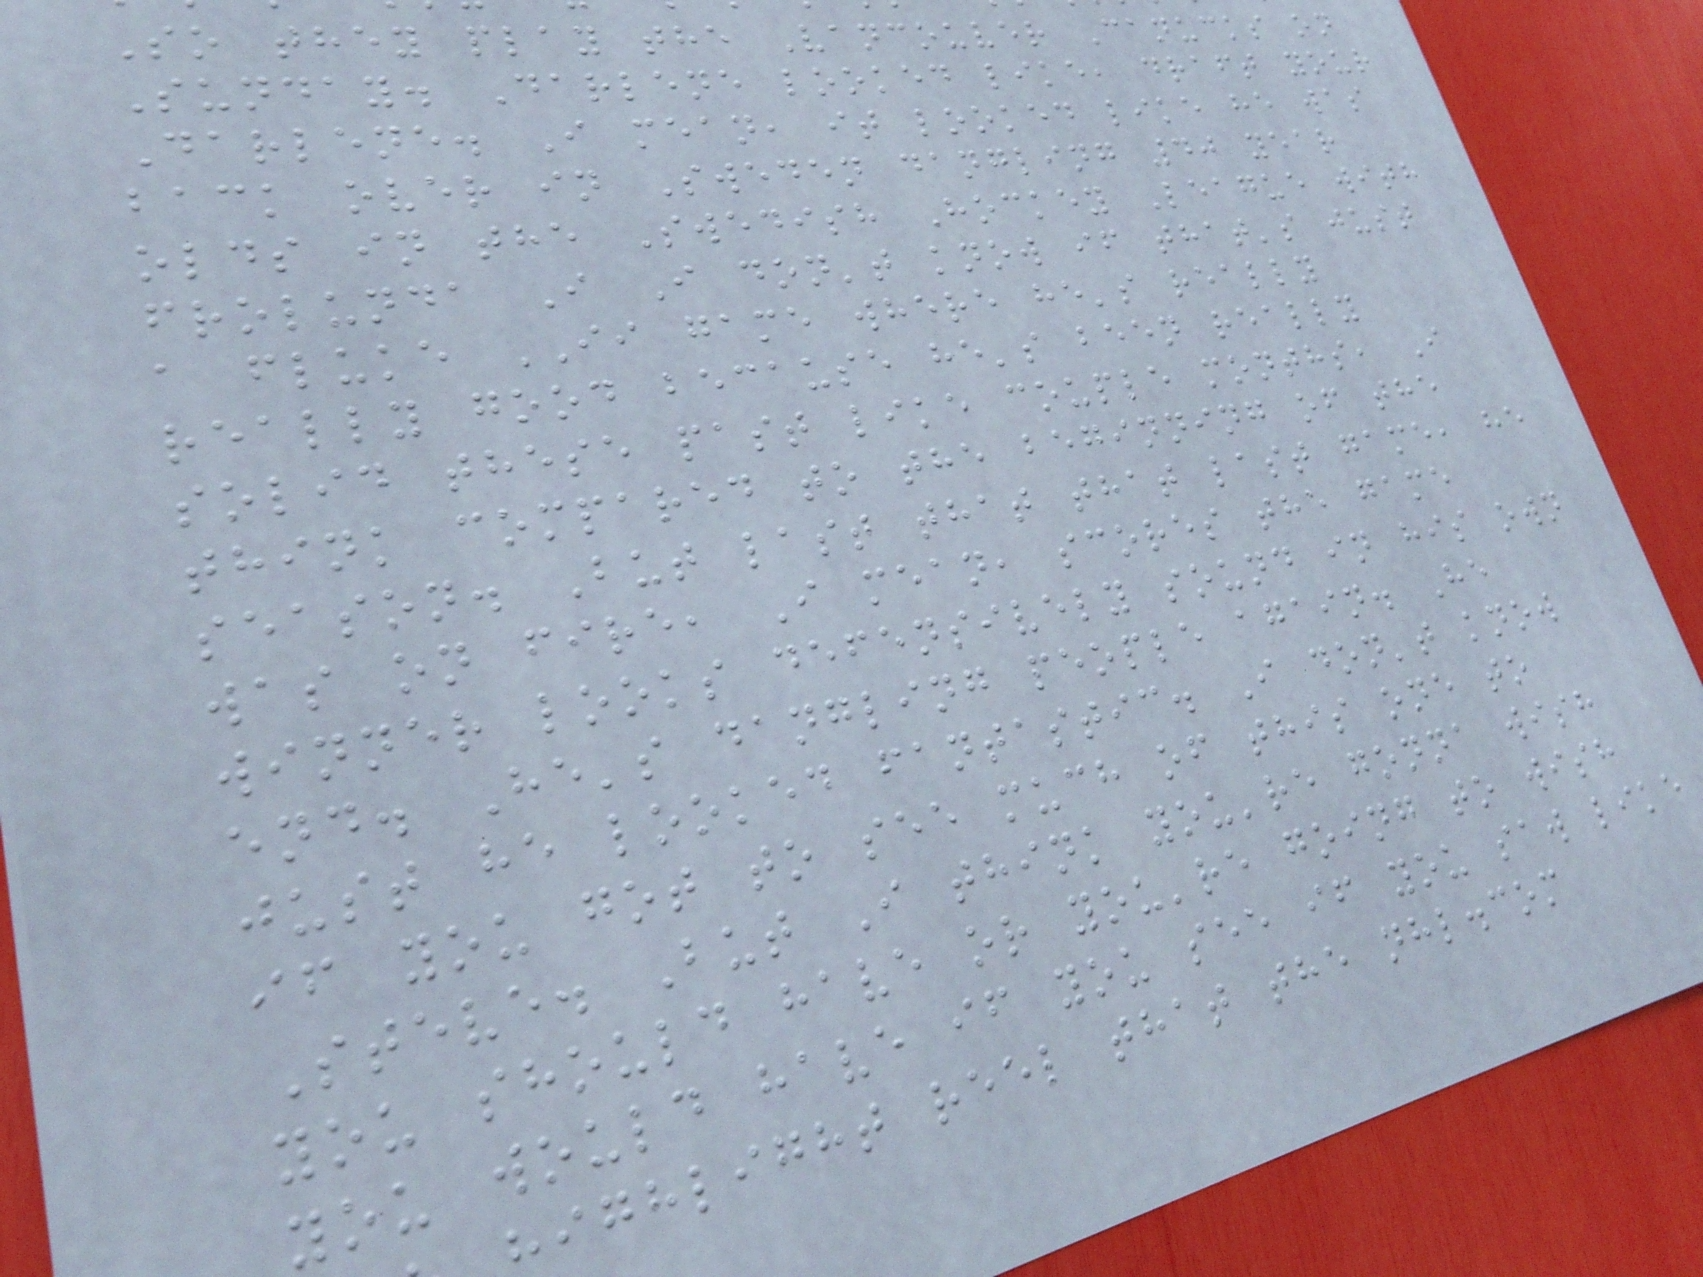So they play the Vancouver Canucks on
Sunday. Darlene looked like, draft your
Darlene. I mean, it looked like he was
back over in Sweden dangling 40 year
olds in the Swedish Hockey League with
frolunda I I don't know if that's just
a fluke II game where he's really
really good because he's been really
solid these past like couple months, I
think compared to the beginning of the
season. But last that that last game, he
was on fire, I mean, scores the game
winner looks defensively sound in his own
end. He's dangling people again. He
just he looked fantastic. I don't know
if you got to see much of this one to
Steve. But I think you're gonna wish
you should have or you're going to wish
you would have if you see if you saw like
ighlight reel that the nhl.com
